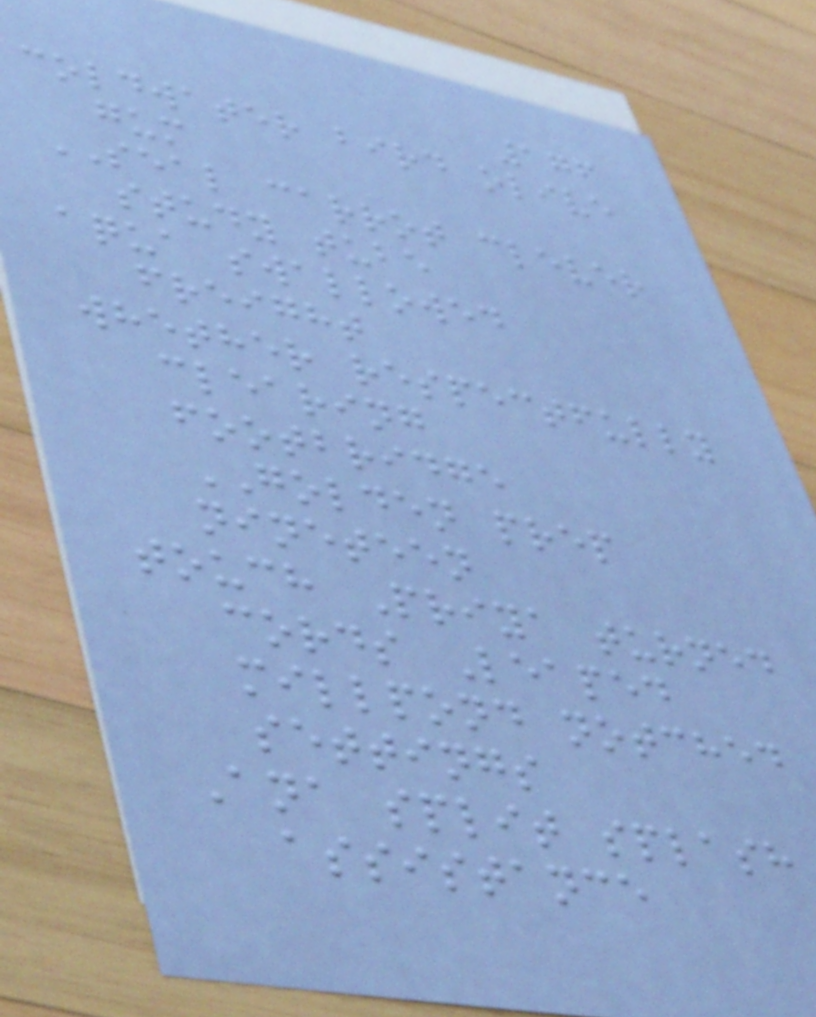176
coldwater bird olive
gum
SEAL carrot clever
study tube
aqua swallowed
freight
whether respectfully
clearing
footbridge
GOLDEN prep
nineteen
touch Priya turned
cords Leaped
millpond notched
settings
Ana split splash
assistance
